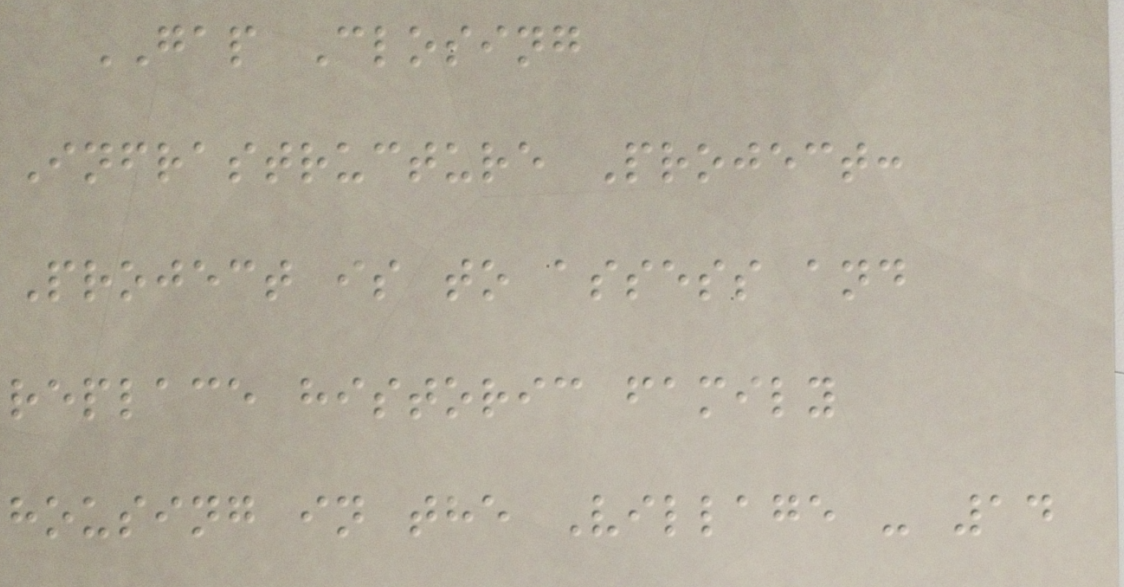GAP Closing
Infrastructure Project:
Project is to assess and
replace historic family
housing in the Village - 14
